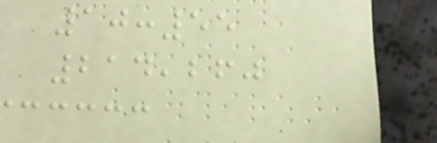10:55
214,260
